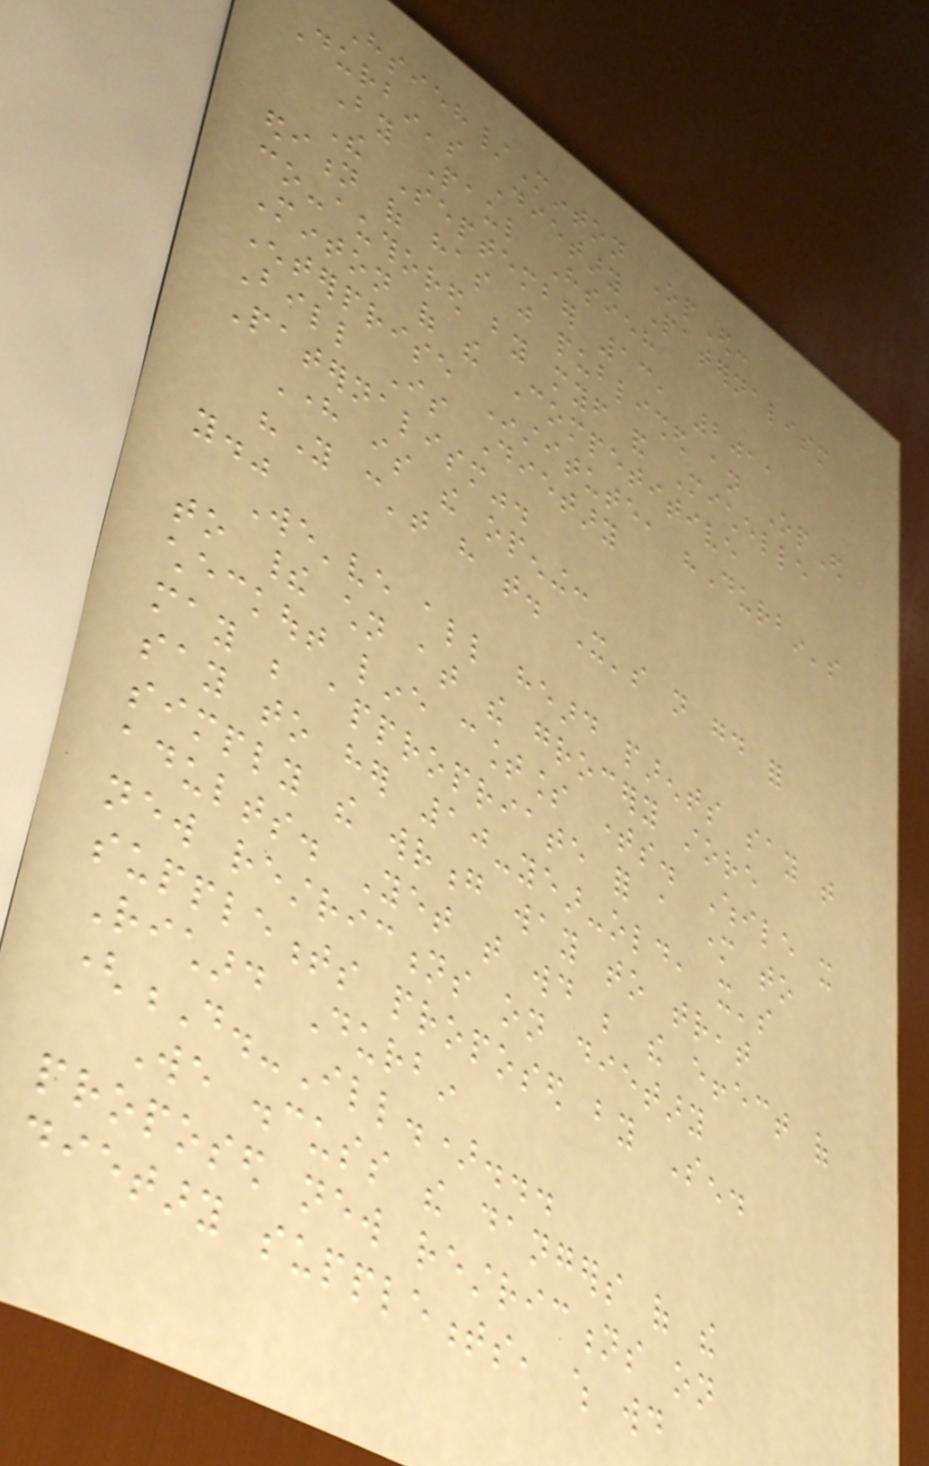Hsieh/Minton OpEd:
Durbin's Dietary Paternalism
By Paul Hsieh
The September 13, 2011
edition of has just published an OpEd
co-authored by myself and Michelle
Minton of the Competitive
Enterprise Institute, "Durbin's
Bill Is Dietary
Paternalism".
Here is the opening:
"You can't have that. It's not good for
you."
We've all heard parents say that
to their children at the grocery store
checkout line countless times. While it
may be appropriate for a mother to
say to her 10-year-old, it's
simply the wrong way to treat
adults. Yet that would be the effect of
new restrictions on dietary
supplements proposed by Sen.
Richard Durbin
(D.-Ill.)...
We discuss the dangers of the
proposed new restrictions on
dietary supplements, which would
